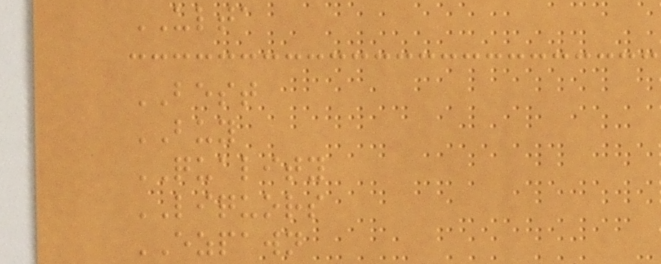ULTA
BEST
BUY
QUALITY
LIQUORS
EZPAWN
